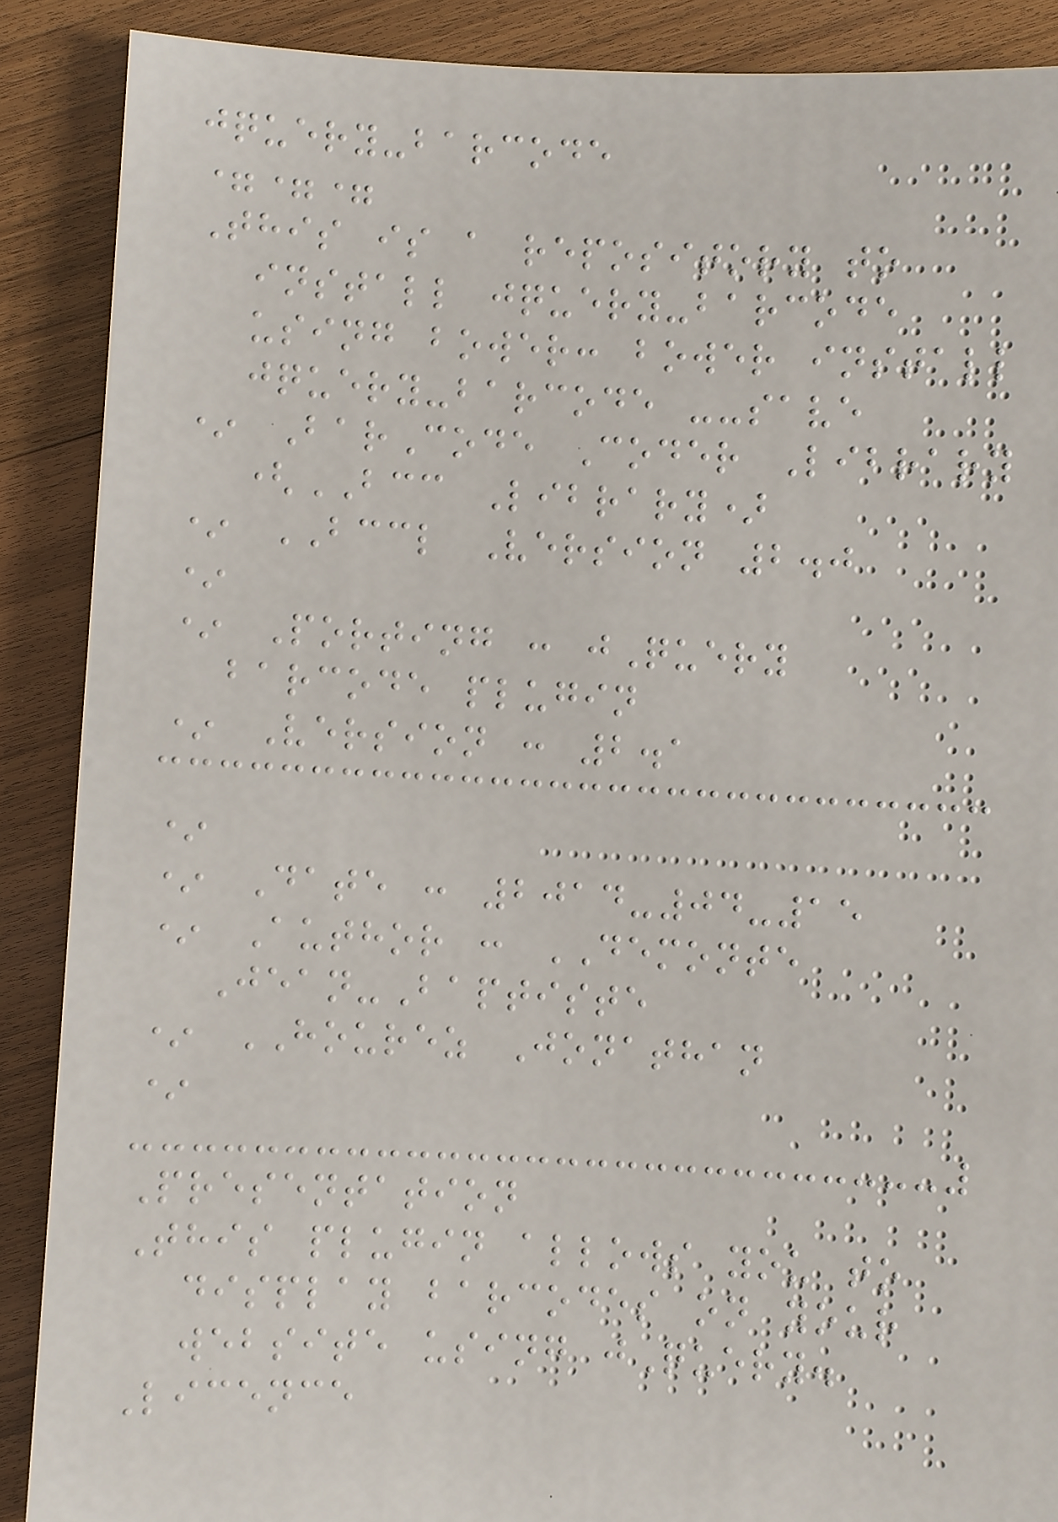jquery-barcode
===
This is a repository to
install jquery-barcode
using bower: bower install
jquery-barcode --save
* BarCode Coder Library
(BCC Library)
* BCCL Version 2.0
*
* Porting : jQuery
barcode plugin
* Version : 2.1
*
* Date : 2014-04-15
* Author : DEMONTE
Jean-Baptiste
* HOUREZ Jonathan
*
Presentation
This plugin allows you to
display barcodes on your
website using jQuery.
Licence
